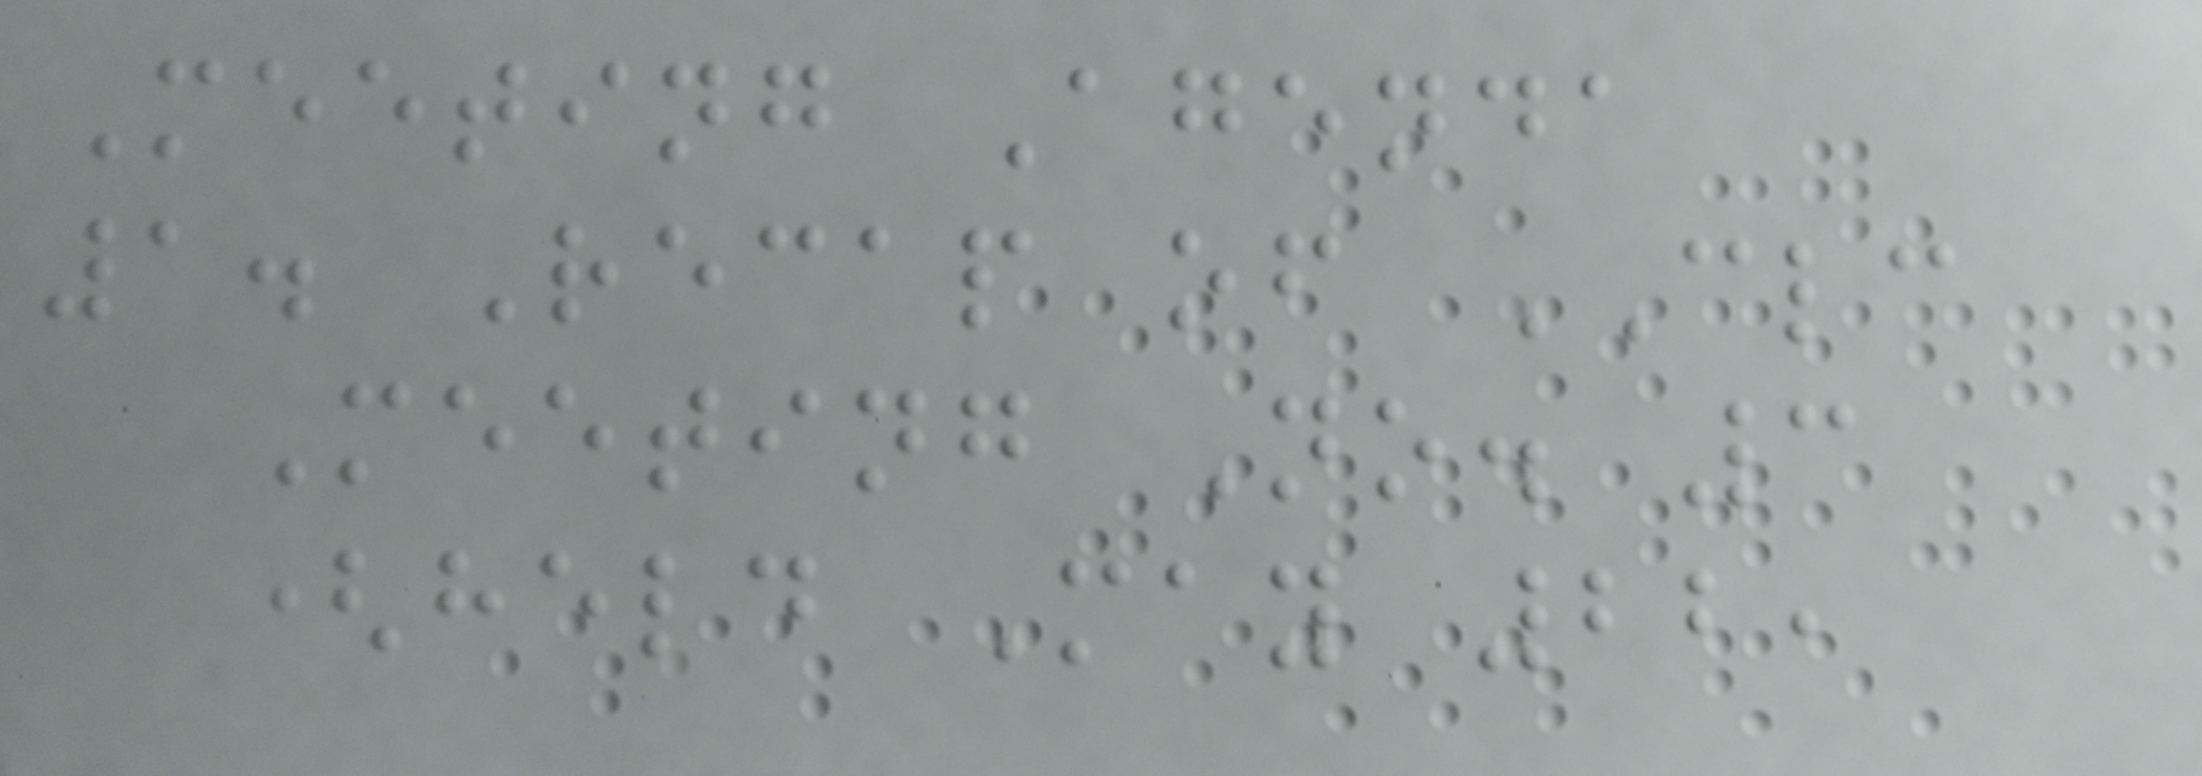Meeting Agenda
1. Recap of CLC
Meeting No. 3
(held May 22,
